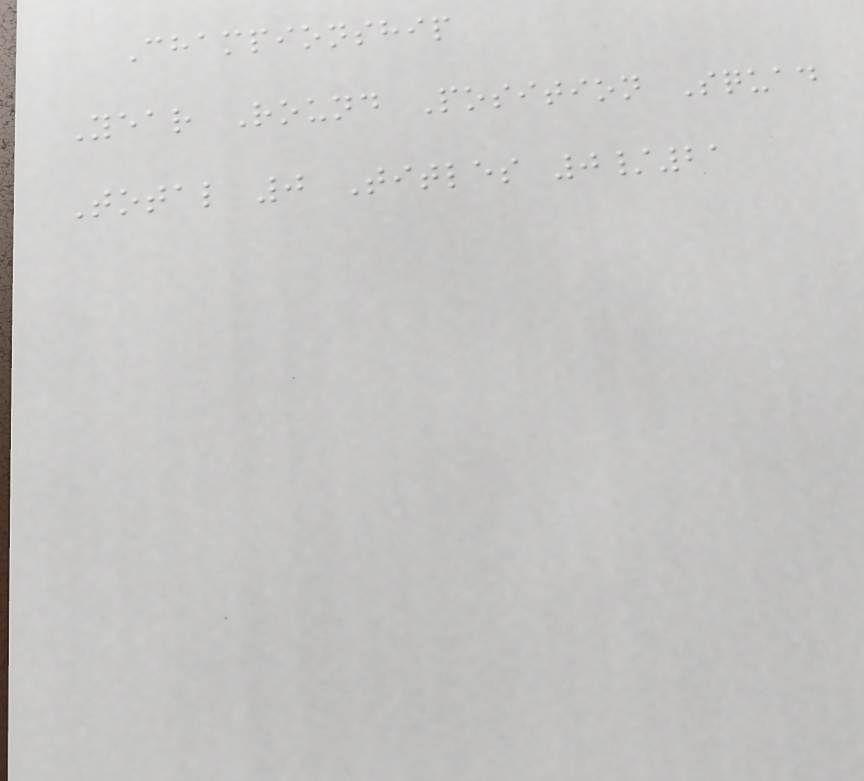Championship
Year Round Position Squad
Total 0 Titles 0/21
